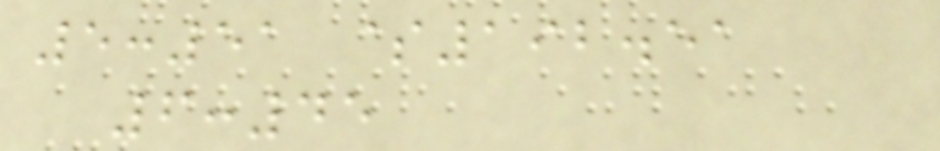5:51 $192.51
6:45
